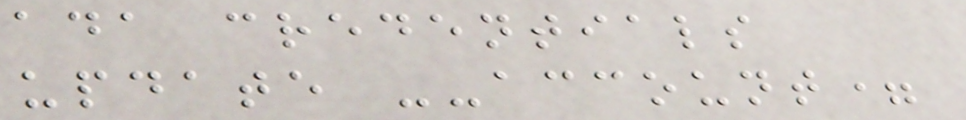ada credentials
update --account=
